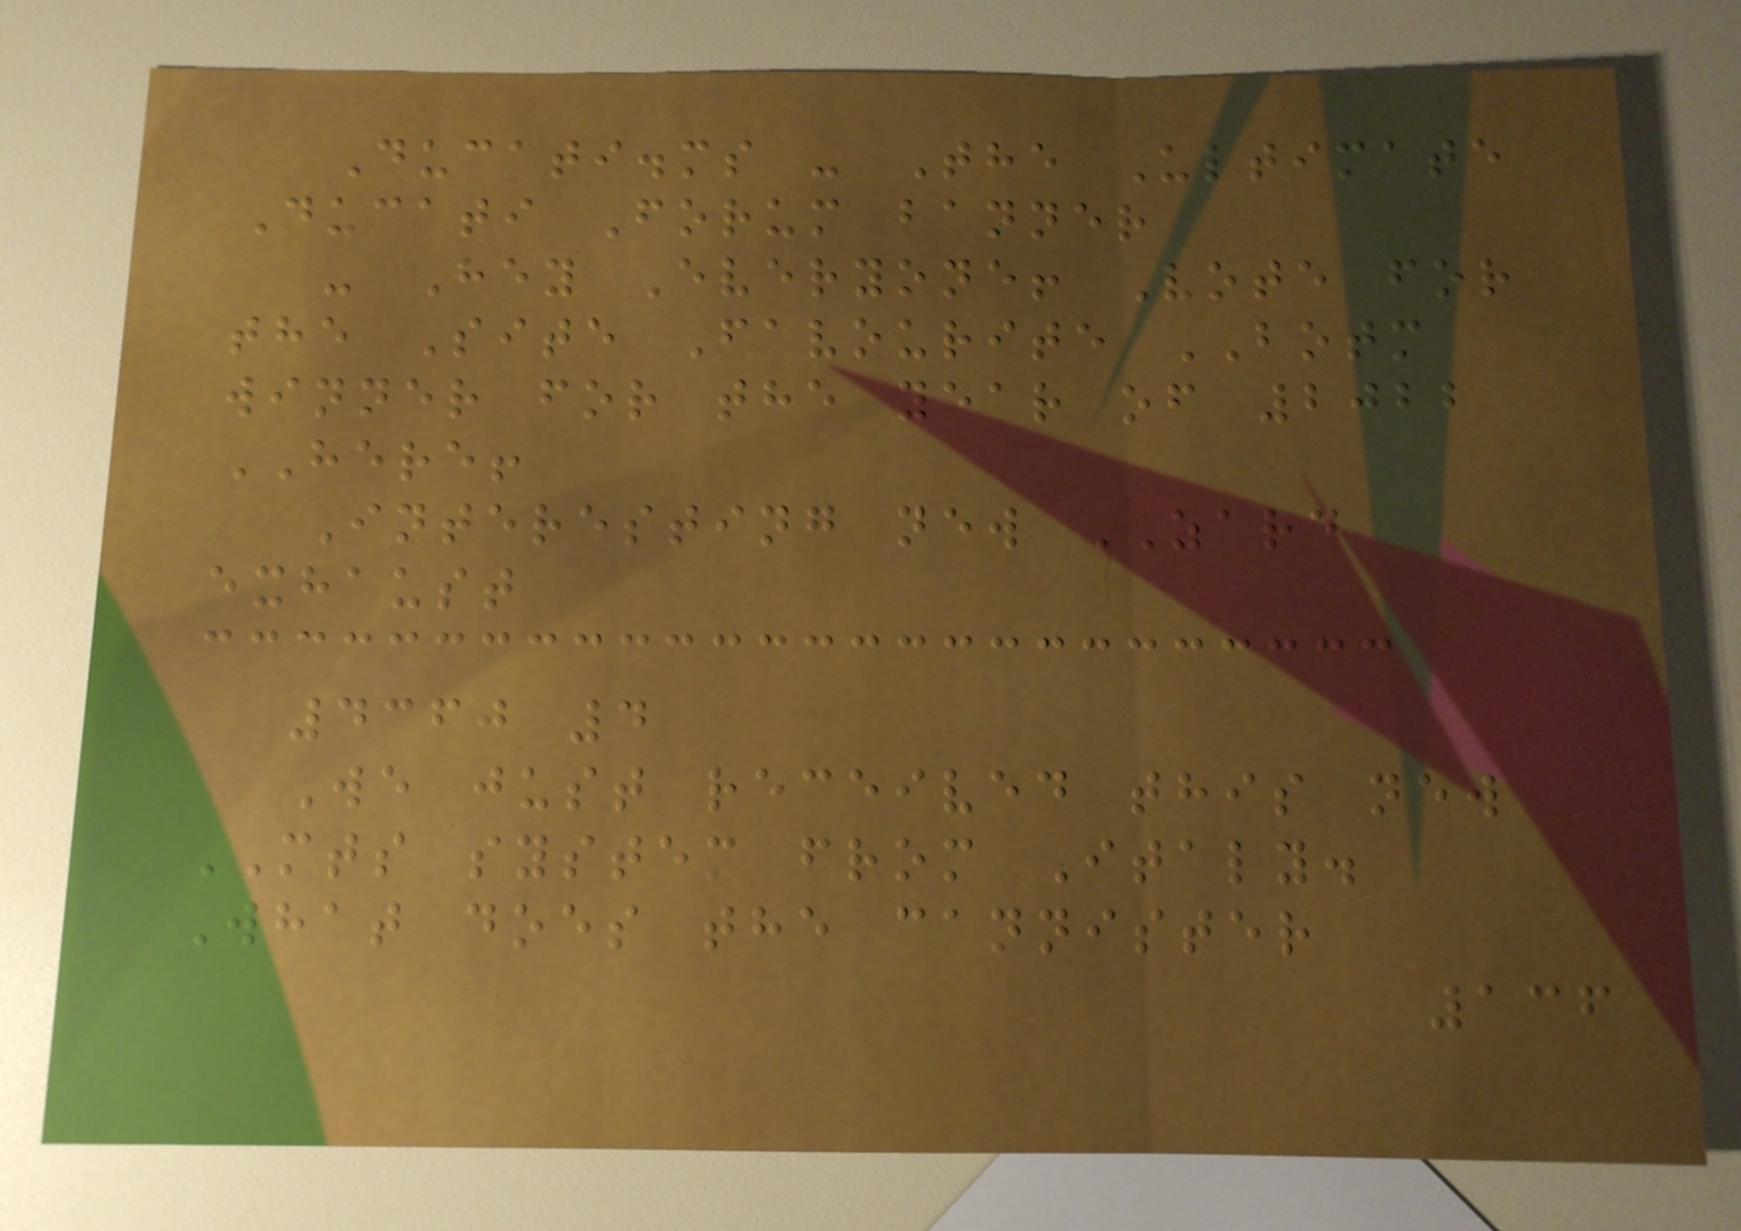Ducati.ms - The Ultimate
Ducati Forum banner
- Hey Everyone! Vote for
the Site Favourite BOTM
winner for the year of 2022
HERE!
Interesting new ZARD
exhaust
4360 4
We just received this new
MTS system from Italy.
What does the cannister
136
